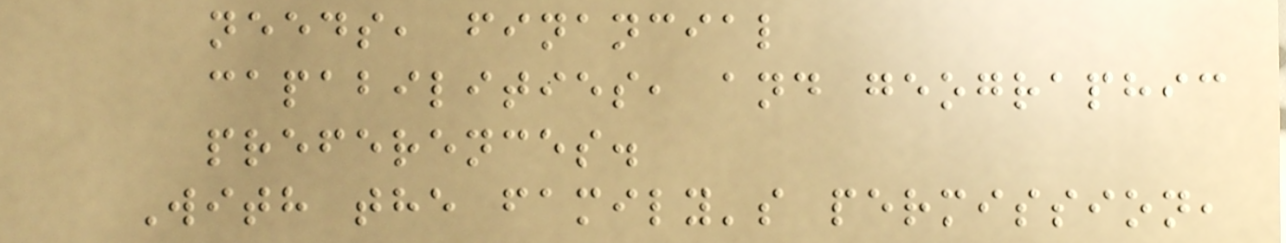needs, financial
capabilities, and geographic
preferences.
With the family's permission,
